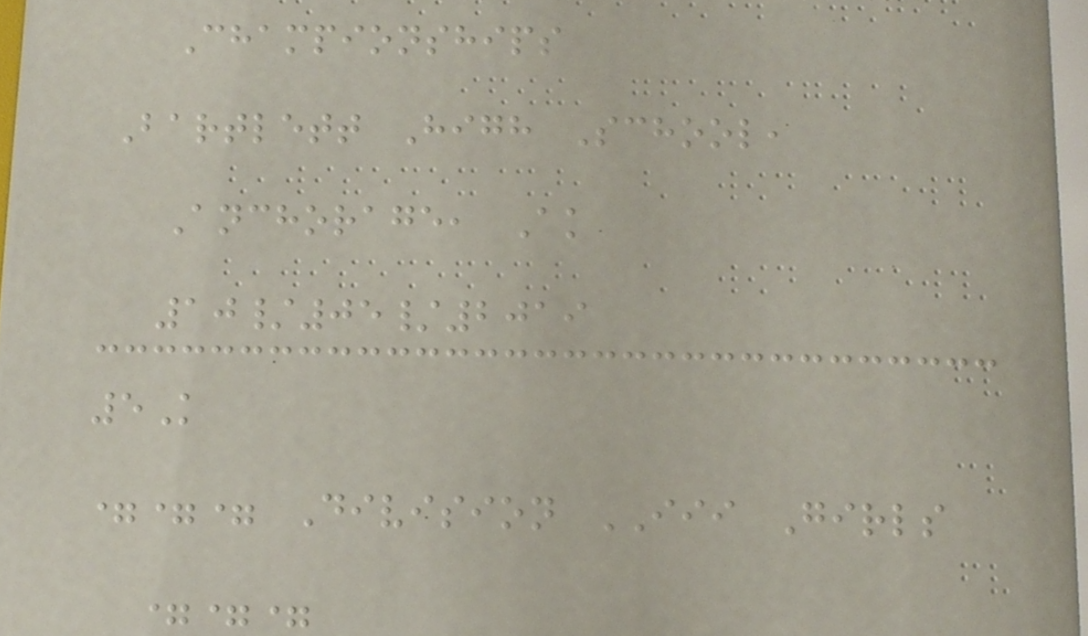Championships
Bartlett High School,
Anchorage, Ak
10/05/2019
5K
=== Division III Girls
===
